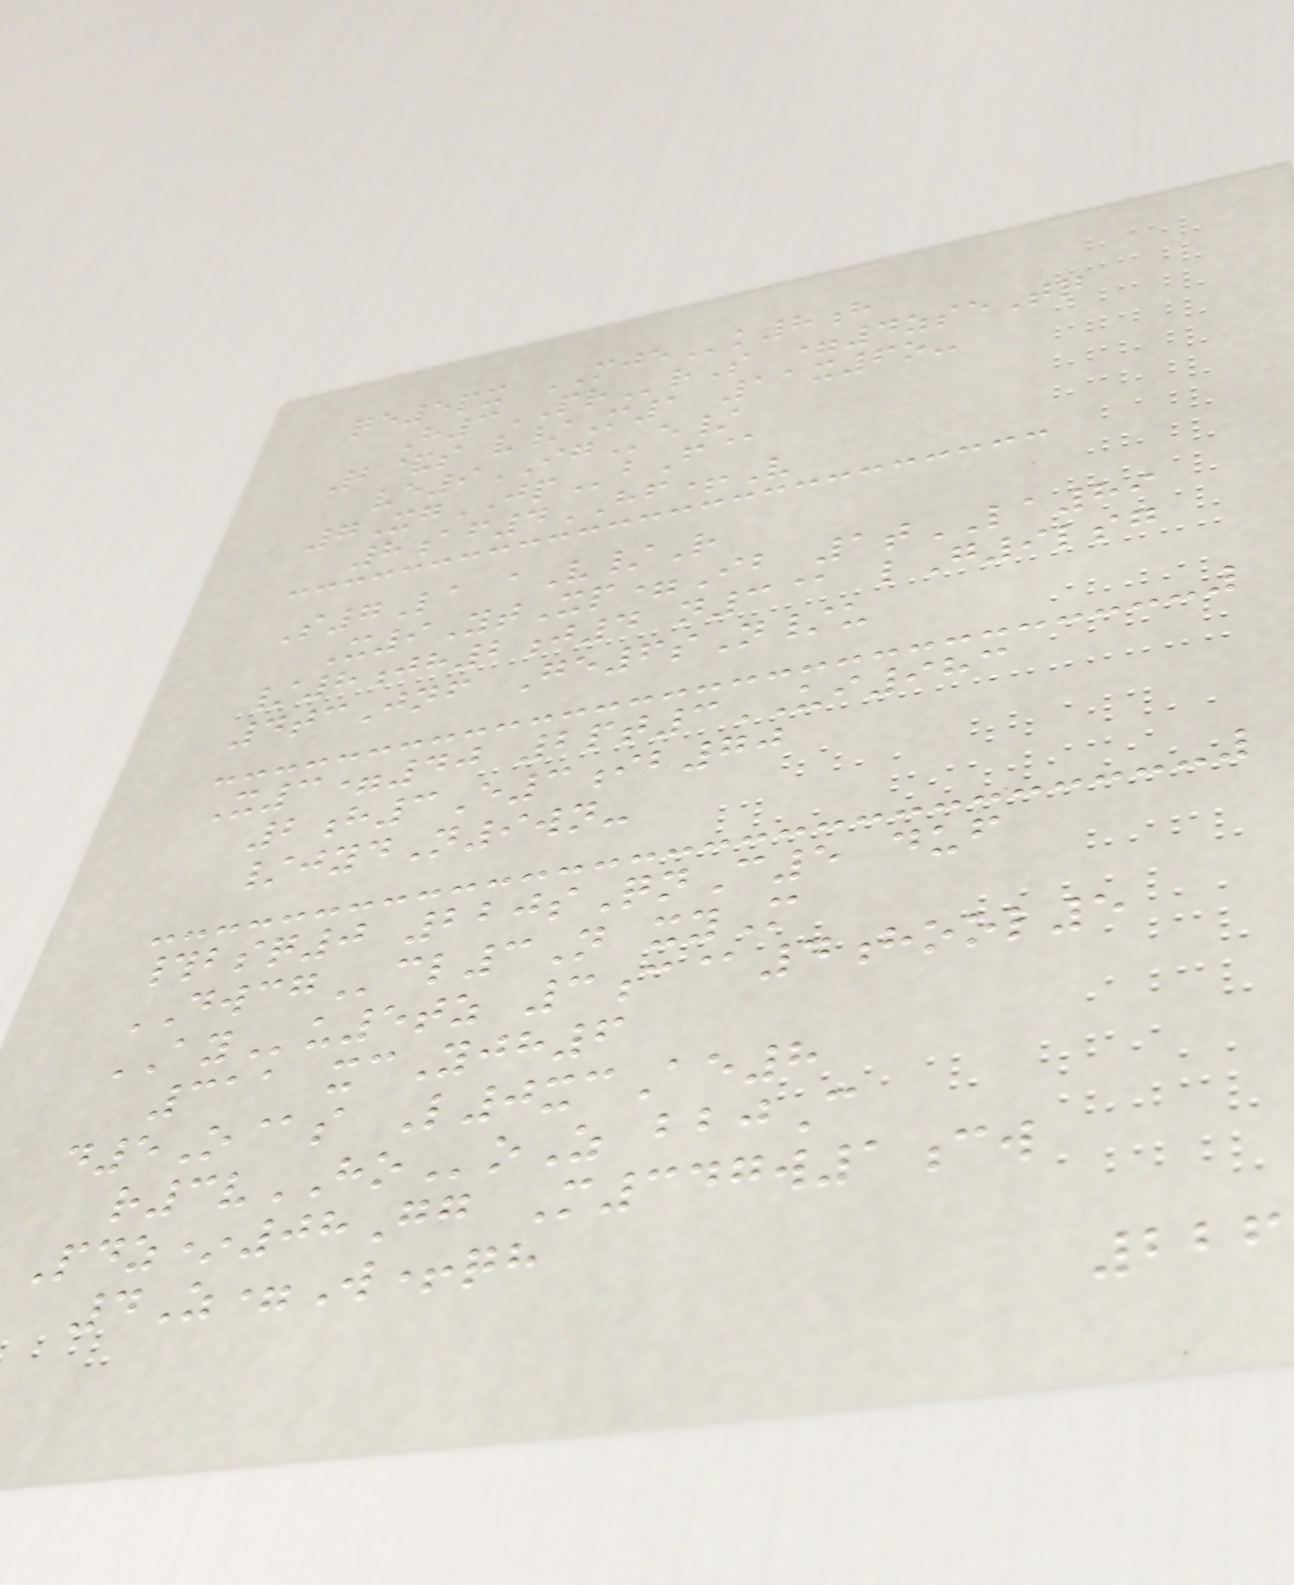qe5px MJEk8h
H3PRrS =4zseTq
2&s v/M1 11x6o-
ve9IGe/
7XgJPbF@
8af4HF+V
S7La aV/R
X9YtXp=Ib 1tLA89
/8jh2j4 n3@ lG9lsg
4tcJnf Ge6sN/u
X3=40 2pt3UI983
2h3E3ib70
/jydN9wn-
#bsq0 220sQnC5 duf
DWCGcl3N xyM
AYu5tz 3c@4hool5
311 xcYjh6
d5O@s L0xcAe8
r3vHOoZ bbjC
Pdz*08Gg M347w1cw
4Z=W+qh
226
